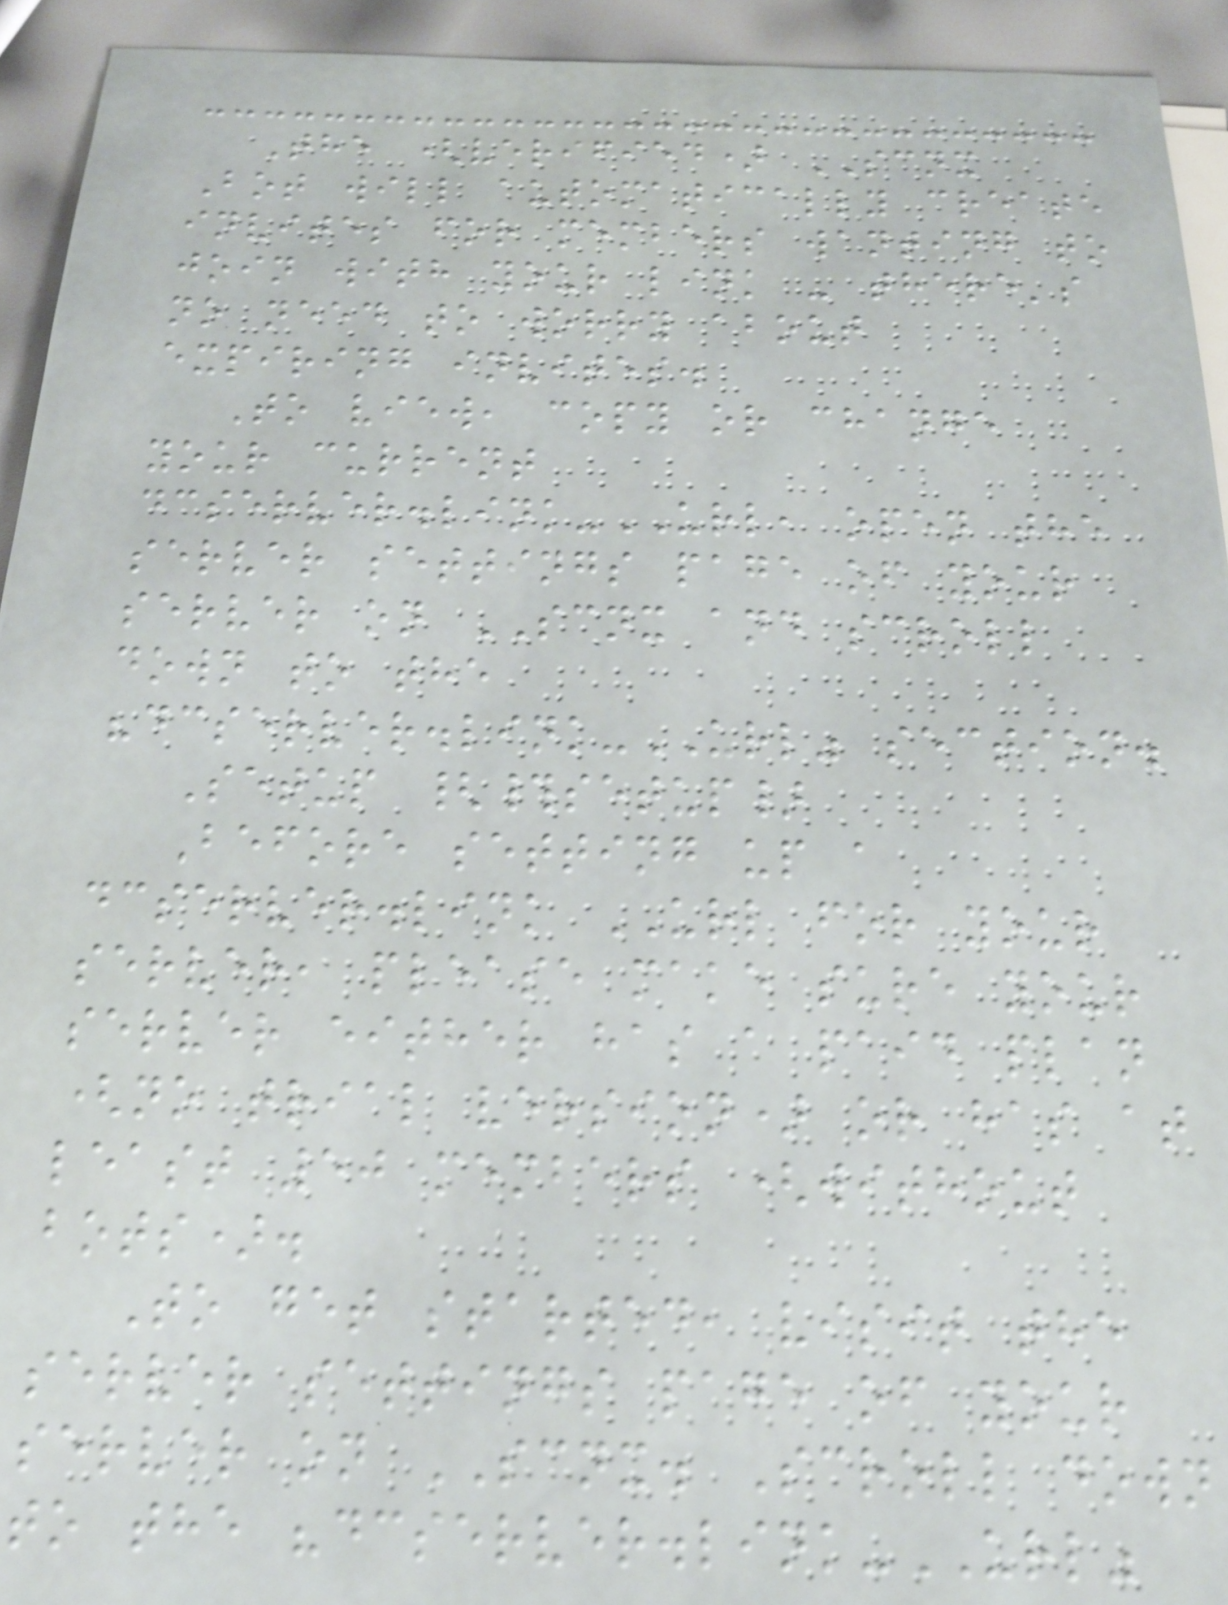The (verified) SCNX
Bot will automatically create
invites for members wanting to
join with your link - there's
no need to worry about
expiring invites.
To view, copy or change
your current
dcserver.link-URL, open the
server settings page of your
server on SCNX and scroll
down to the
"dcserver.link-URL" section.
Setup {#setup}
Before setting up a
dcserver.link URL for your
server, please make sure your
server either has a paid plan
(no trial version) or has at
least 50 members (without
bots).
To get started, visit the
server settings page of your
server on SCNX. Scroll down
to the "dcserver.link-URL"
